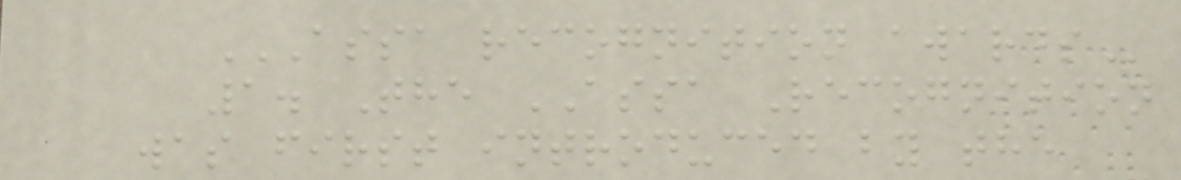ASSA RECOGNITION AWARDS
1. The ASSA Recognition
was first introduced by the
